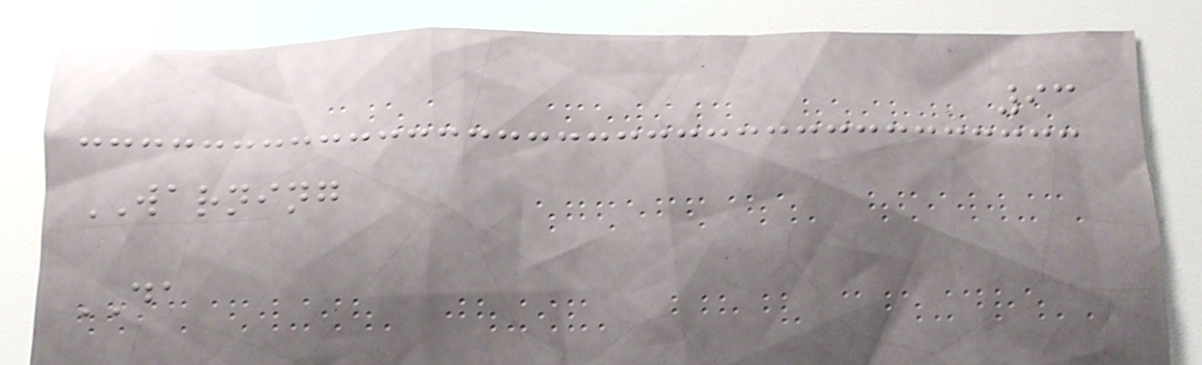93
WARNING
DA
